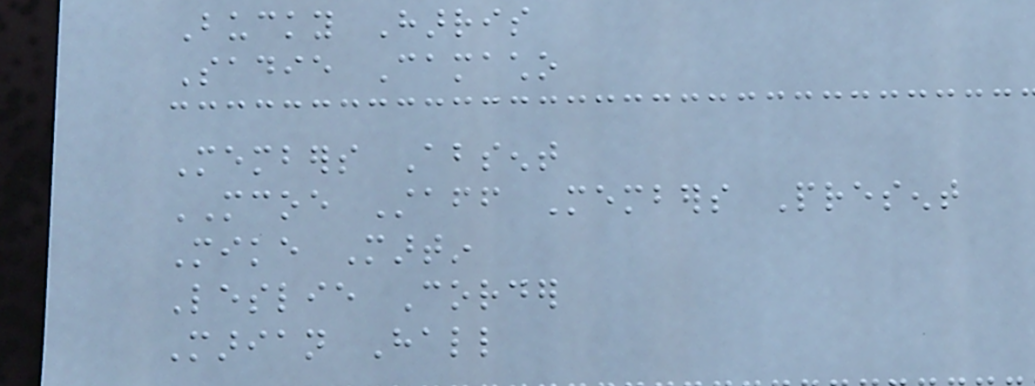Bucky Harris
Sadie Camacho
Members Absent
MCOE Staff Members Present
Mike Martin
Leslie Corder
Marian Hall
